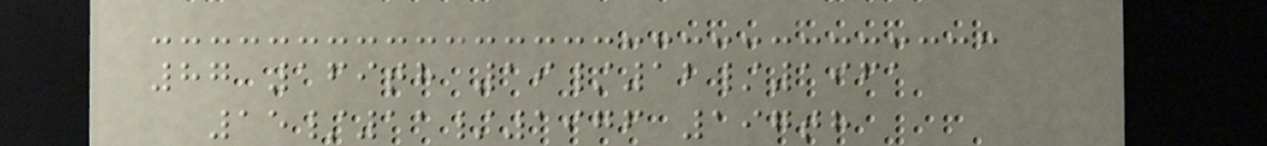87 169th 19/12/1961
15/11/1976 197th
